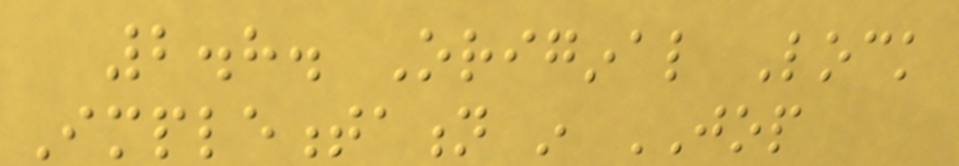2.8. Original Lock
Implementation in JOP
